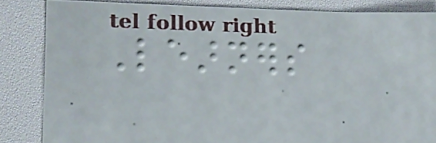Learners
